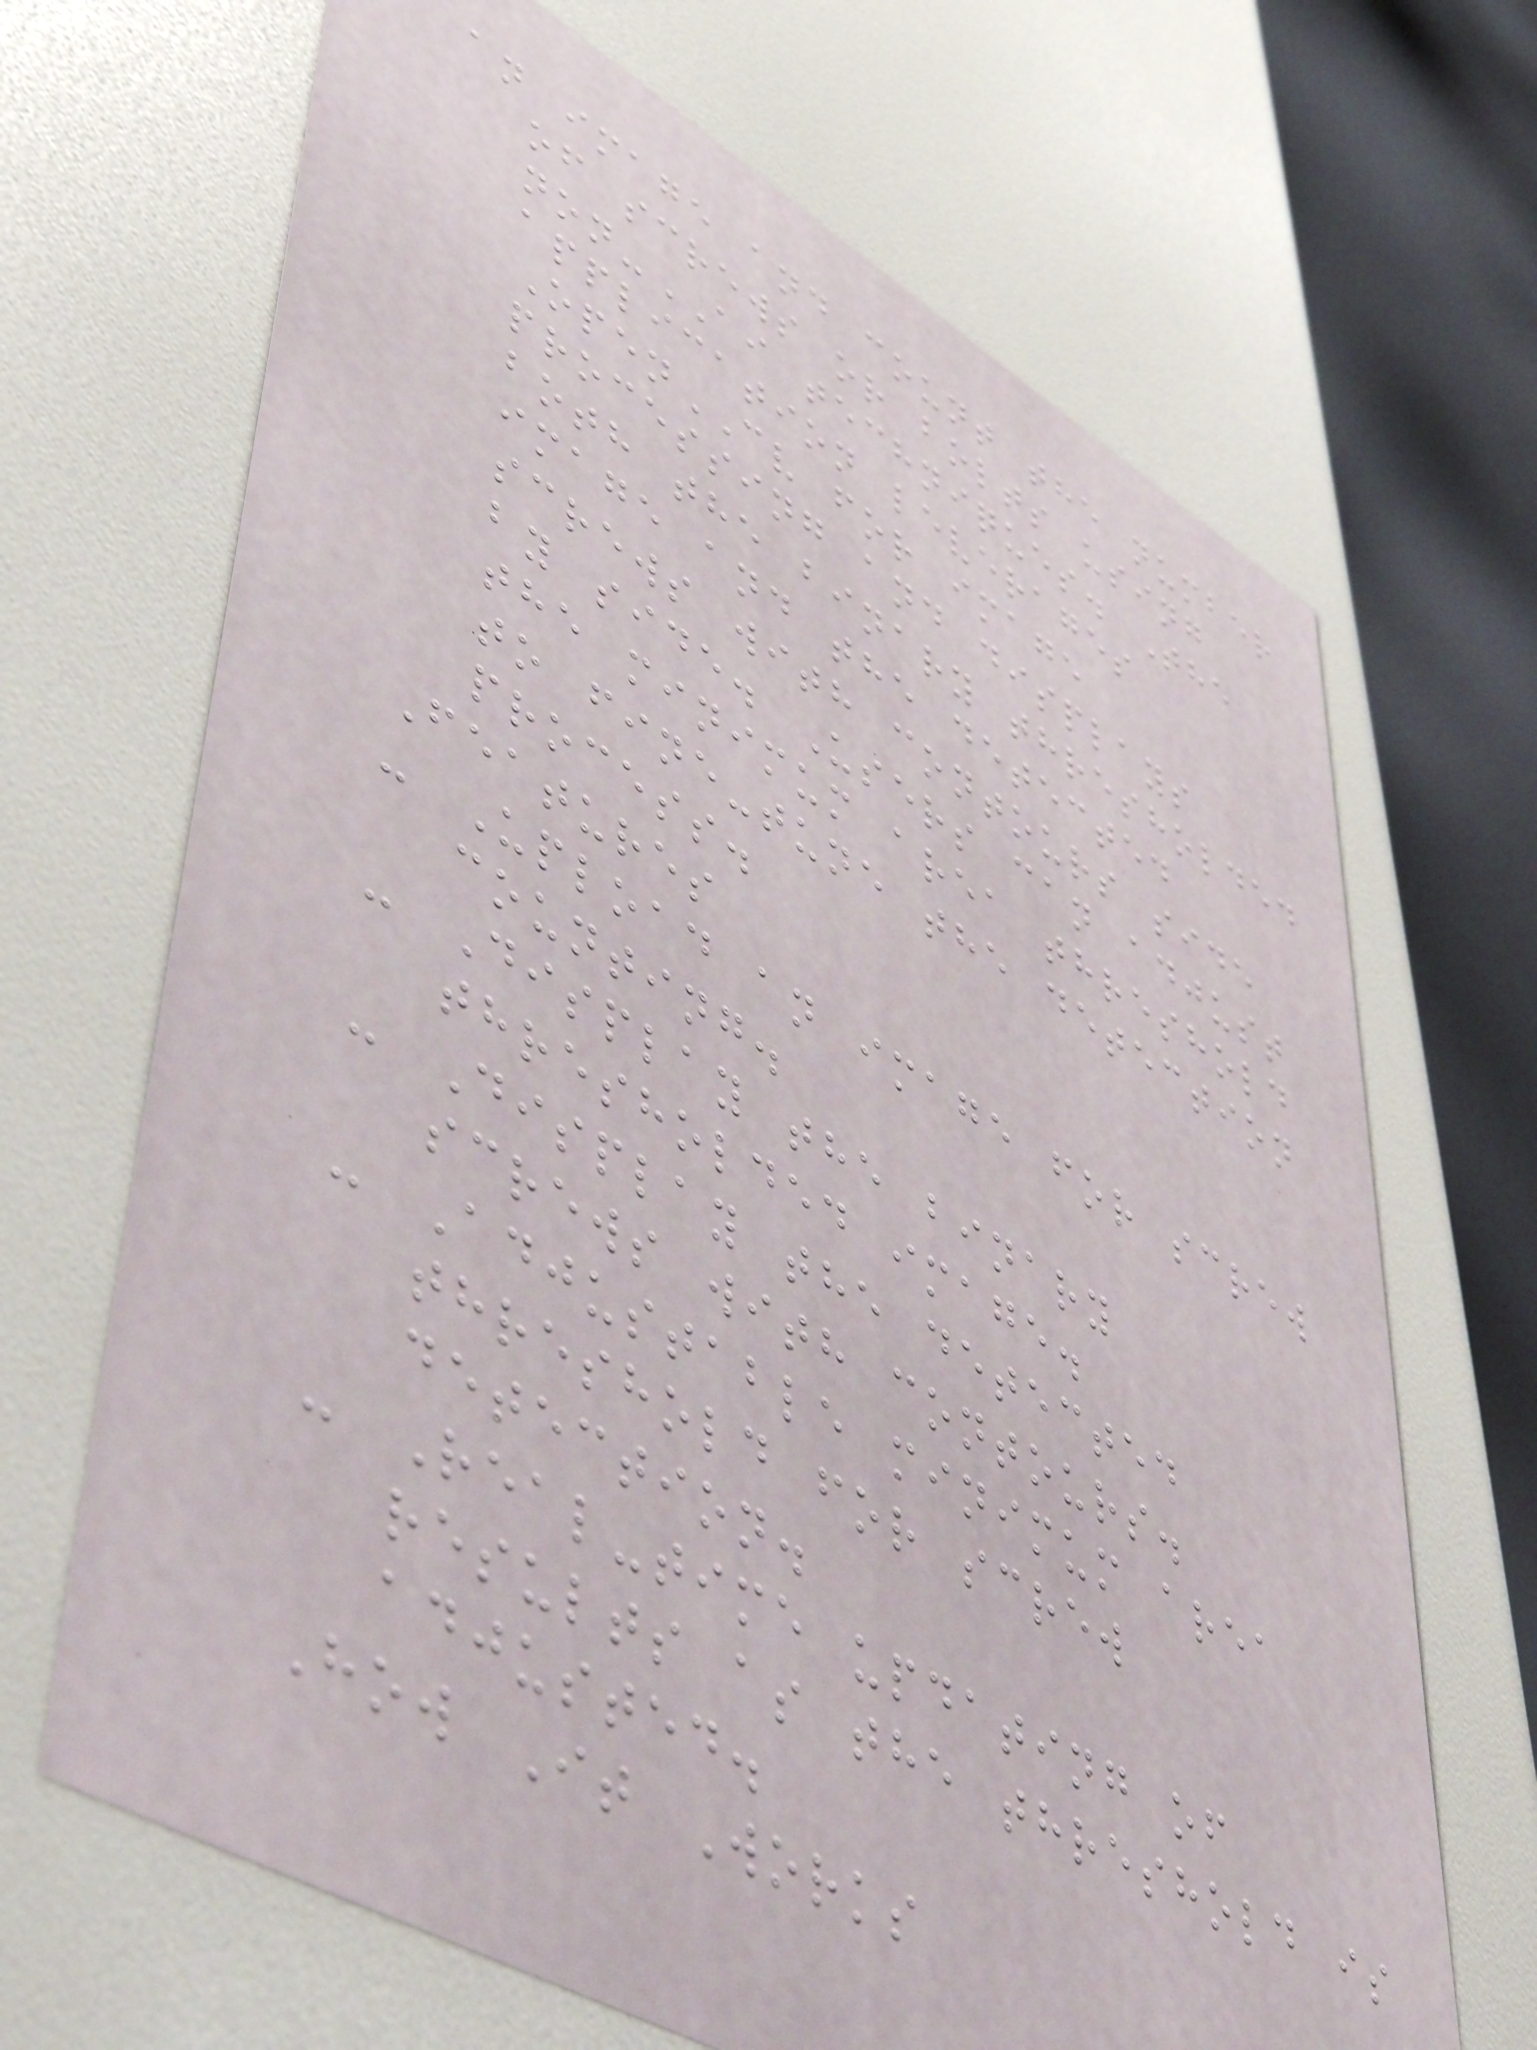an image and count the number
of screws or bolts using
non-AI techniques. The
application leverages
OpenCV for image
processing and displays
both the binary thresholded
image and the detected
screws with contours side
by side. Users can adjust
the minimum area threshold
to fine-tune the detection
process.
Features
- Upload an image for screw
counting.
- Display the binary
thresholded image.
- Display the detected
screws with contours.
- Adjustable minimum area
threshold for screw
detection.
- Real-time updating of
results as the threshold is
adjusted.
How It Works
